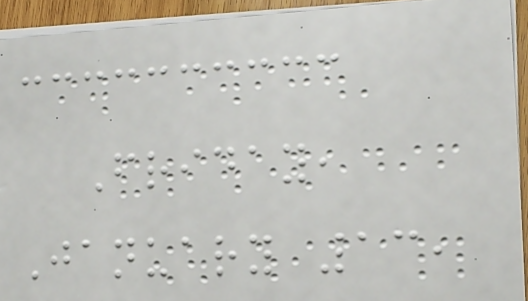Friday,
January 13,
